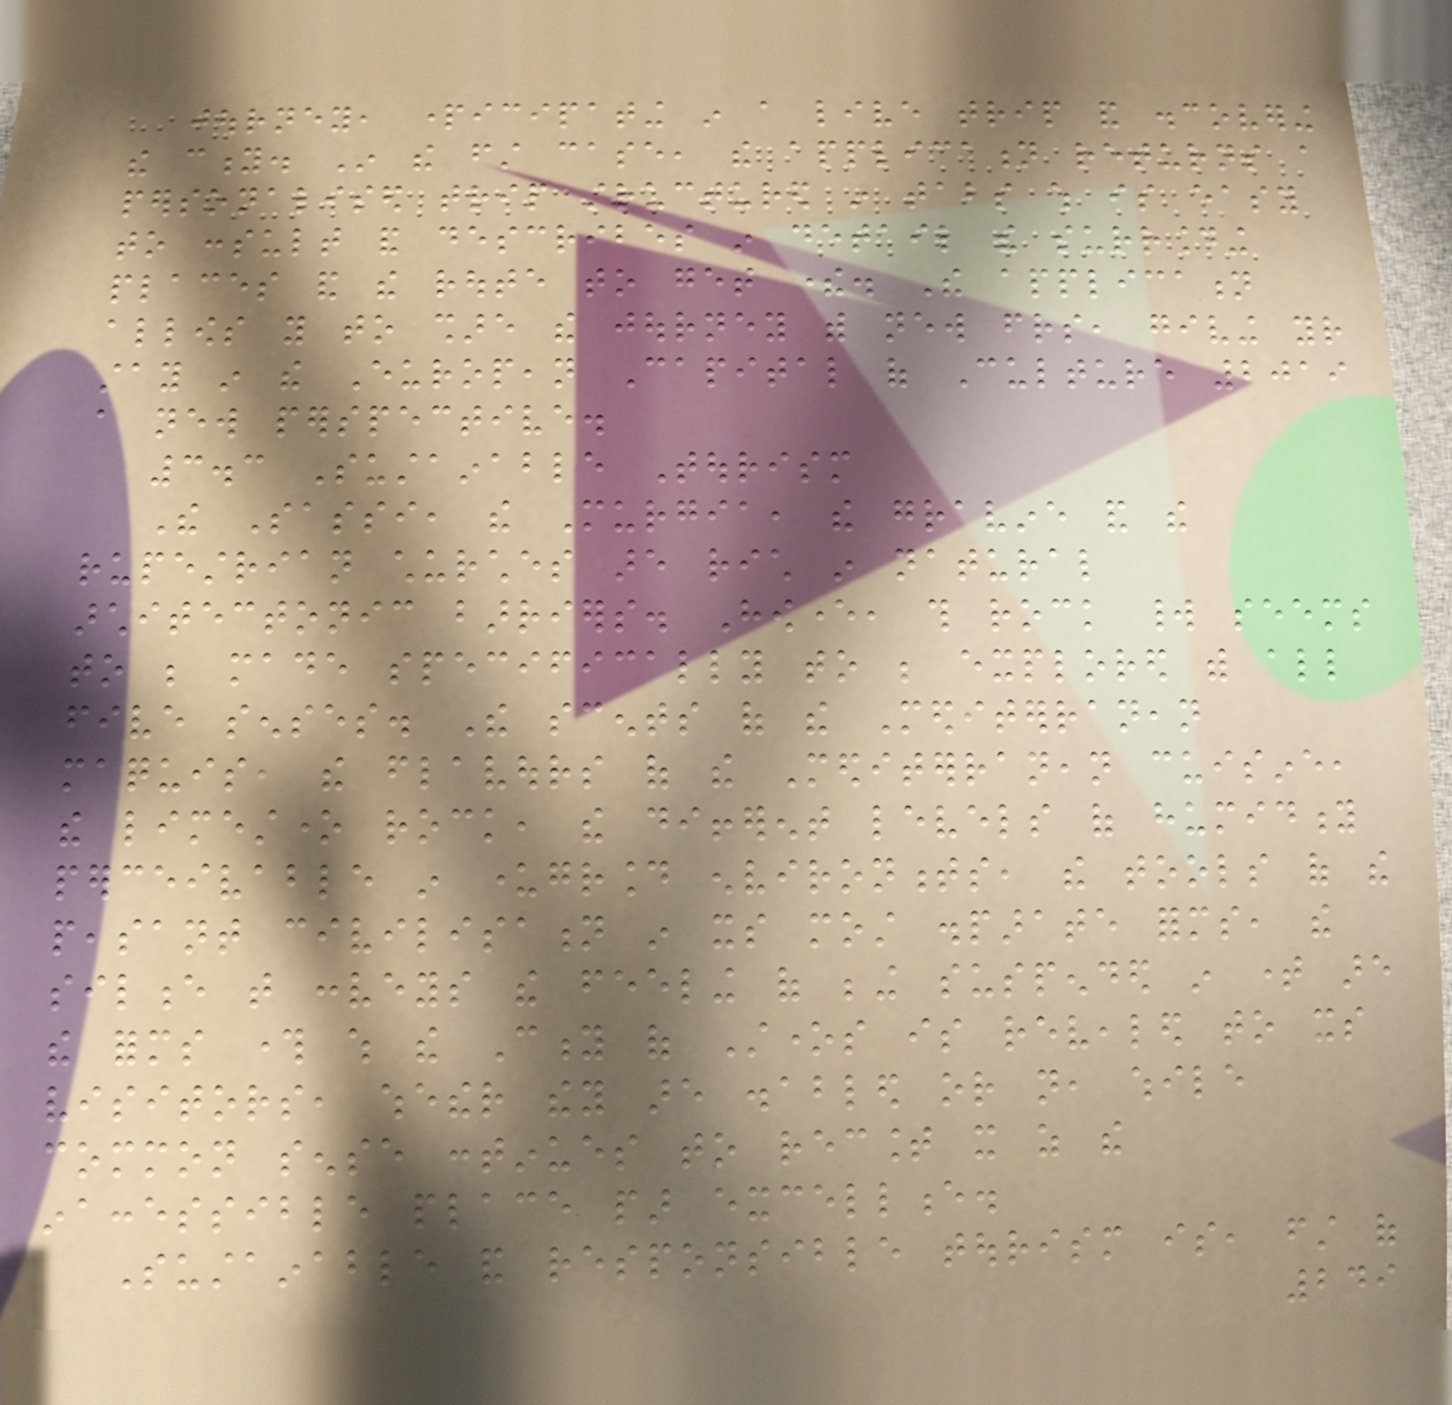journey, participating in a live trip and discovering
the city. In the first case, the application returns a
personalised trip structured in tabs which is easy
to consult and describes in detail the surrounding
places and the route to get there. The application
allows you to share the journey with new friends, giving your
stay in the European Capital of Culture 2019
a new perspective.
3.3 Sustainable Tourism
The Sassi, the Murgia, the gravine and the
rupestrian churches are rich in natural
architectonic barriers. However, this rock world seems
to be made specifically to be explored with all
five senses. The scents of the Mediterranean
maquis, the flavours of the Mediterranean cuisine,
the limestone rock, the different levels of humidity
perceivable in underground environments, the tools of the
peasant civilisation in its most disparate forms, the
silence that conveys the feeling of being suspended in time are
the forms through which the City of Stones is revealed to its
visitors, whether they are disabled or not, while
common sense continues to recount it as the
inaccessible place par excellence.
Sustainable and responsible tourism is, first of
249
